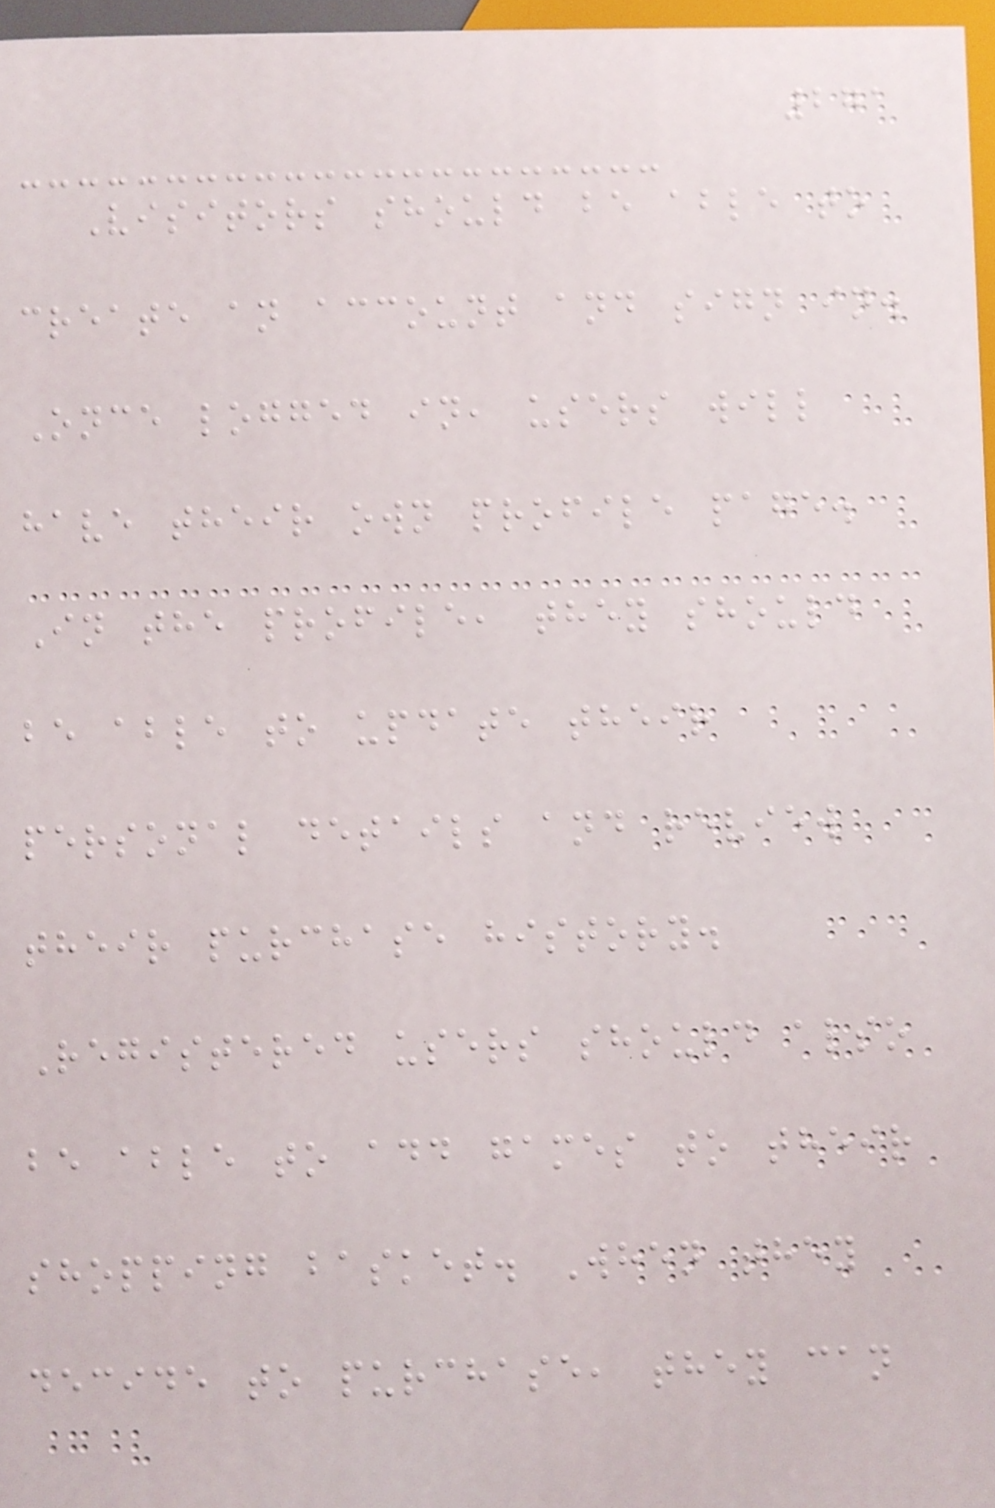271
Visitors should be able to
create an account and sign in.
Once logged in, users will
have their own profile page.
In the profile, they should
be able to update their
personal details and review
their purchase history.
Registered users should also
be able to add games to their
shopping basket. When they
decide to purchase, they can
